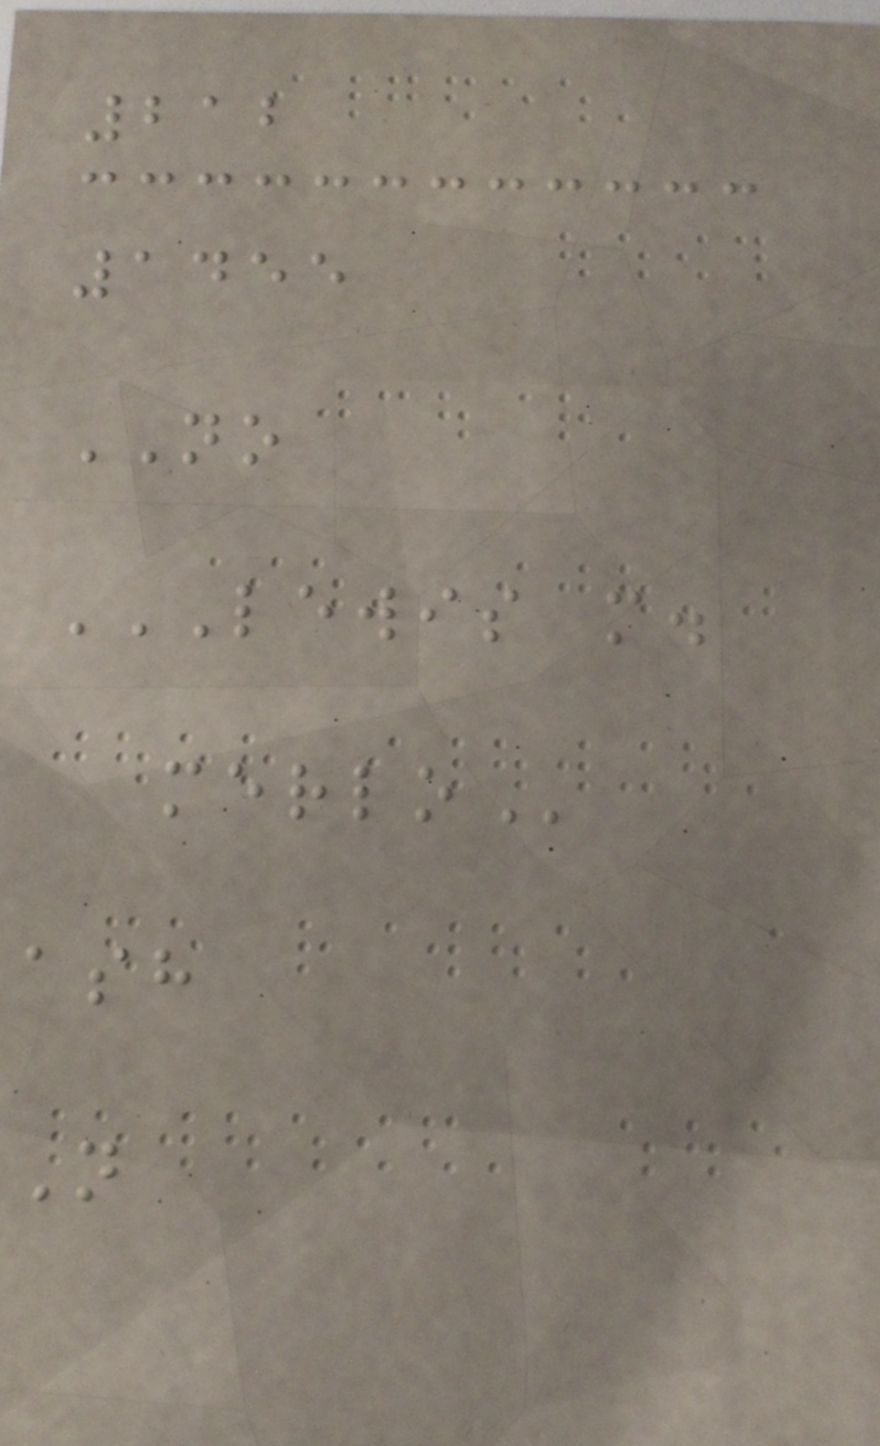212
1455
NO
LEWIS M.
MERLO
ash
N
